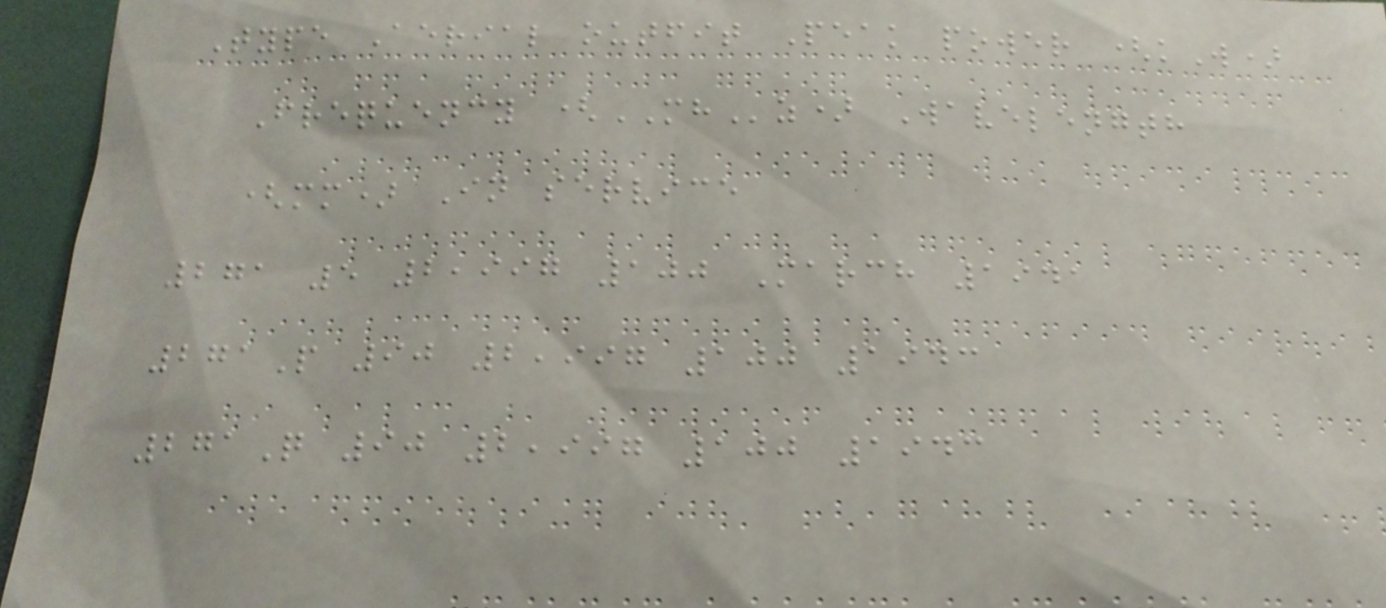Type Aerial outfit Peak power (kW)
Frequency (MHz) Wavelength
(mm) In service
271 5 2,997 100 March 1941
271P 90 2,997 100 1943
271Q 90 2,997 100 1943
